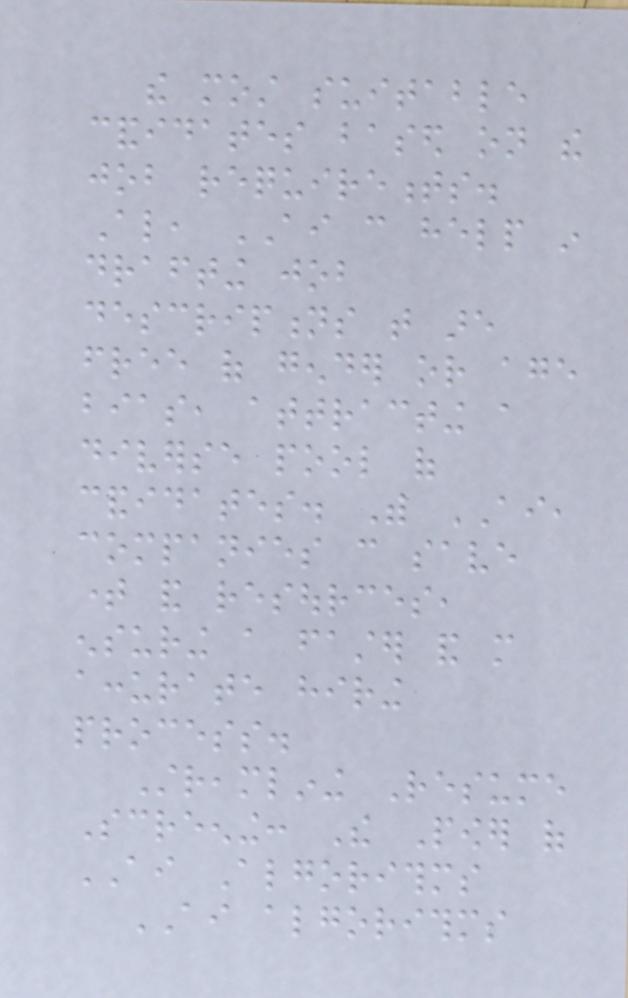the most suitable
candidates based on the
job requirements.
Also, AI can help in
drafting job
descriptions that are
free of gender or age
bias, attracting a
diverse pool of
candidates. With AI,
companies can save
time and resources,
ensuring a faster and more
accurate hiring
process.
Streamlining Resume
Screening: The Power of
AI Algorithms
AI algorithms
